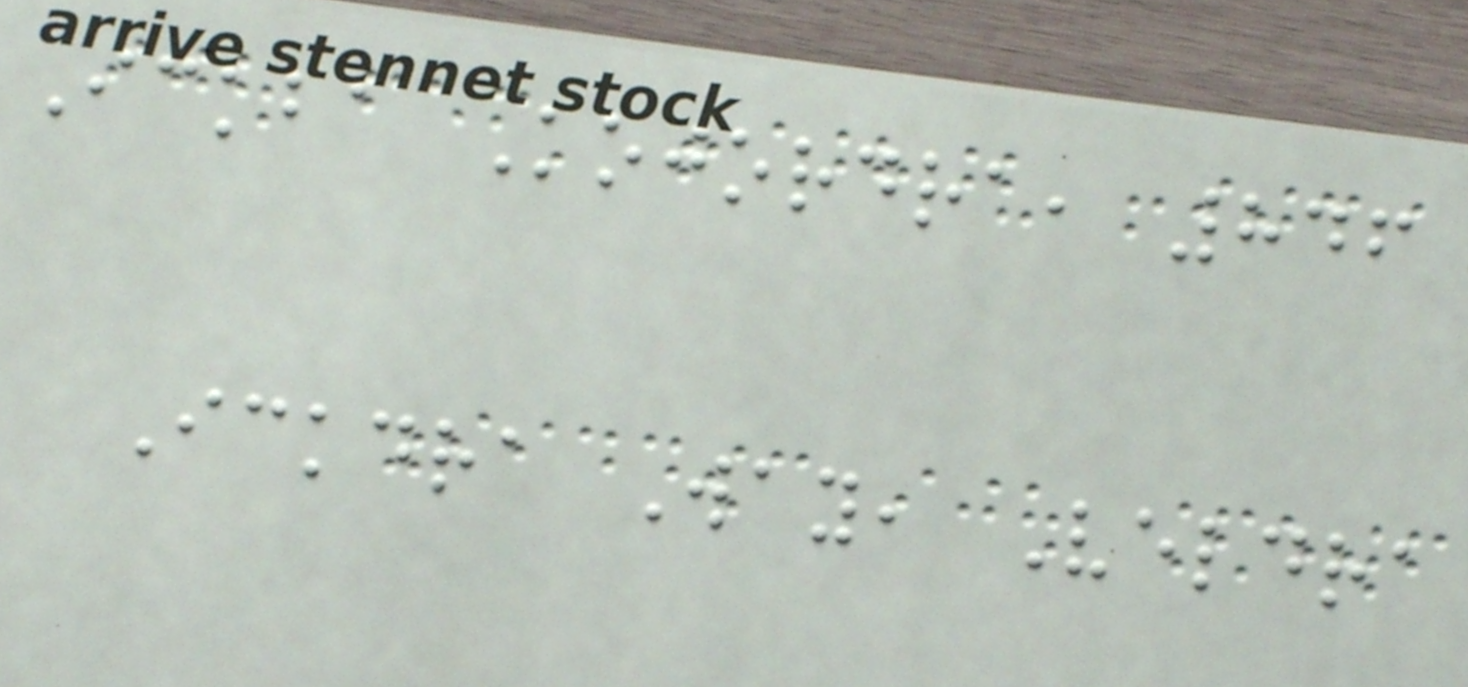Ickba Kojordra, 846
Ickdra Way, Veldra
